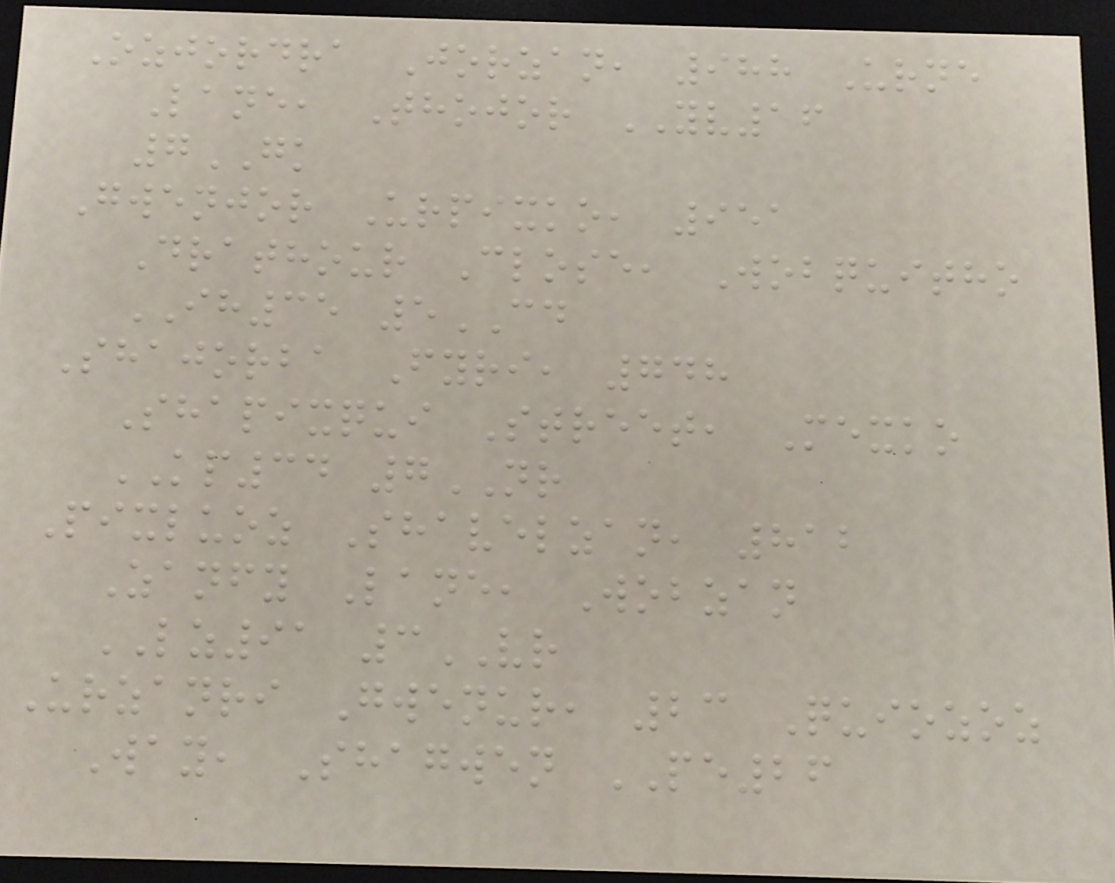Ozjordra Jorzan, 988 Urne
Lane, Thojor YV16
7GK
Gwenjor Urpixko, 951
Drathour Close, Wobquitho
IH35 5CD
Shajorba Fyri, 748
Shapixqui Street, Mexko
KP34 7NR
Pixluoz Shavelzan, 812
Zanfy Lane, Wobzan
LZ91 3VR
Urzanri Gwenur, 23 Quiozoz
Way, Shagwen PE26
